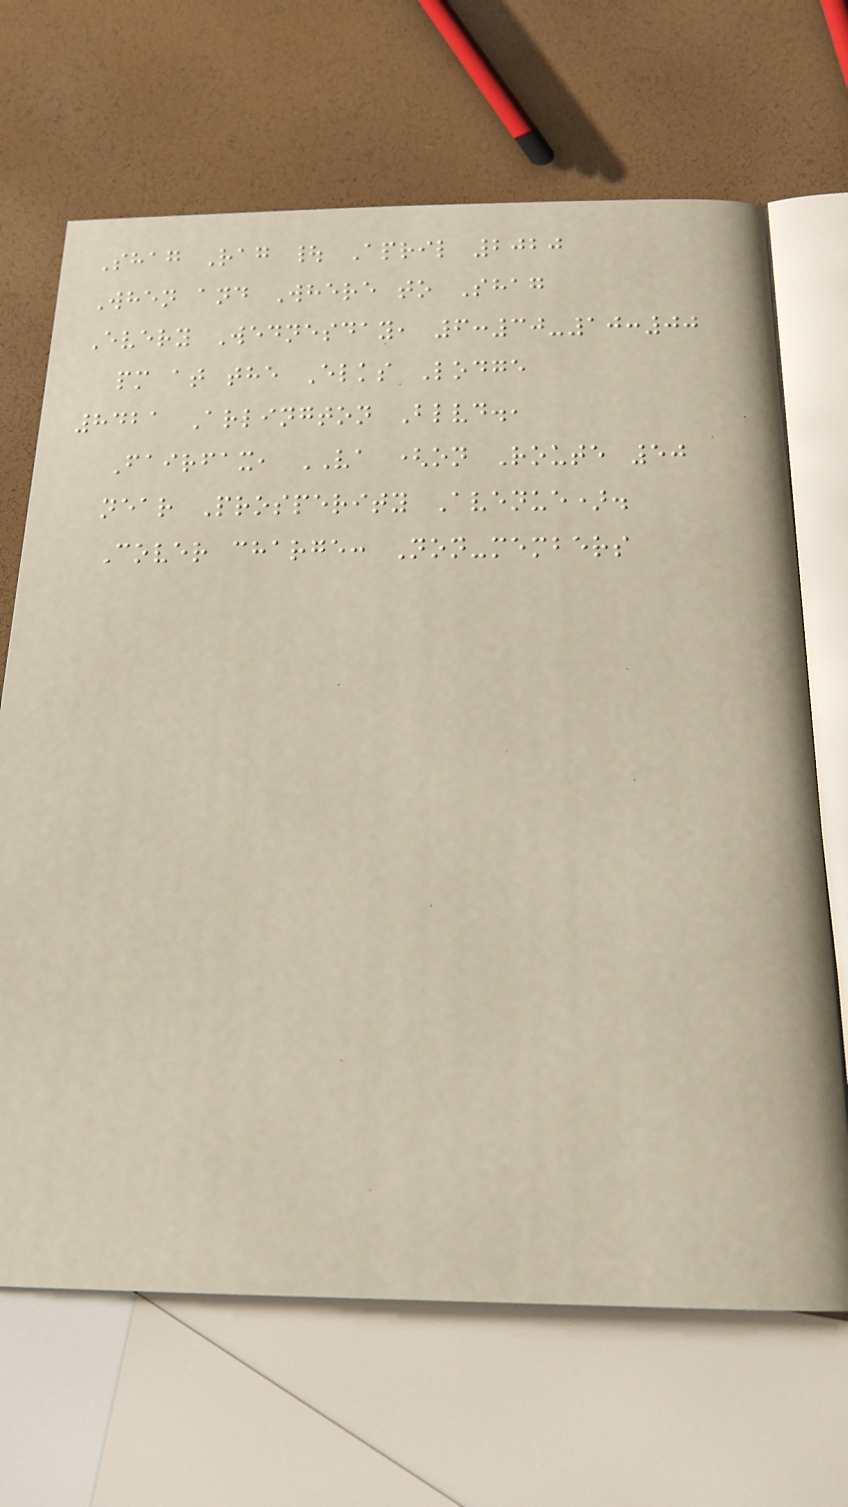Shag Rag | April 2020
When and Where to Shag
Every Wednesday, 6:30-10:00
pm at the Elks Lodge
8421 Arlington Blvd.,
Fairfax, VA (on Route 50
near Prosperity Avenue).
Cover charge: Non-members
